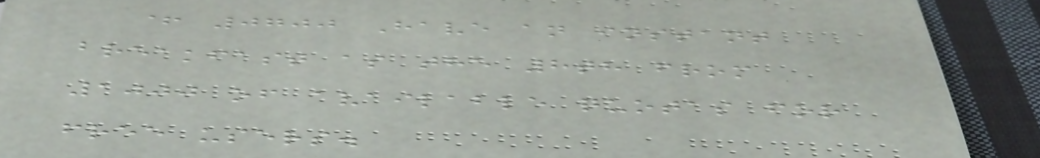+ 0700 Have an instant
breakfast as the 8th from
1000 of available quotas for
free users.
